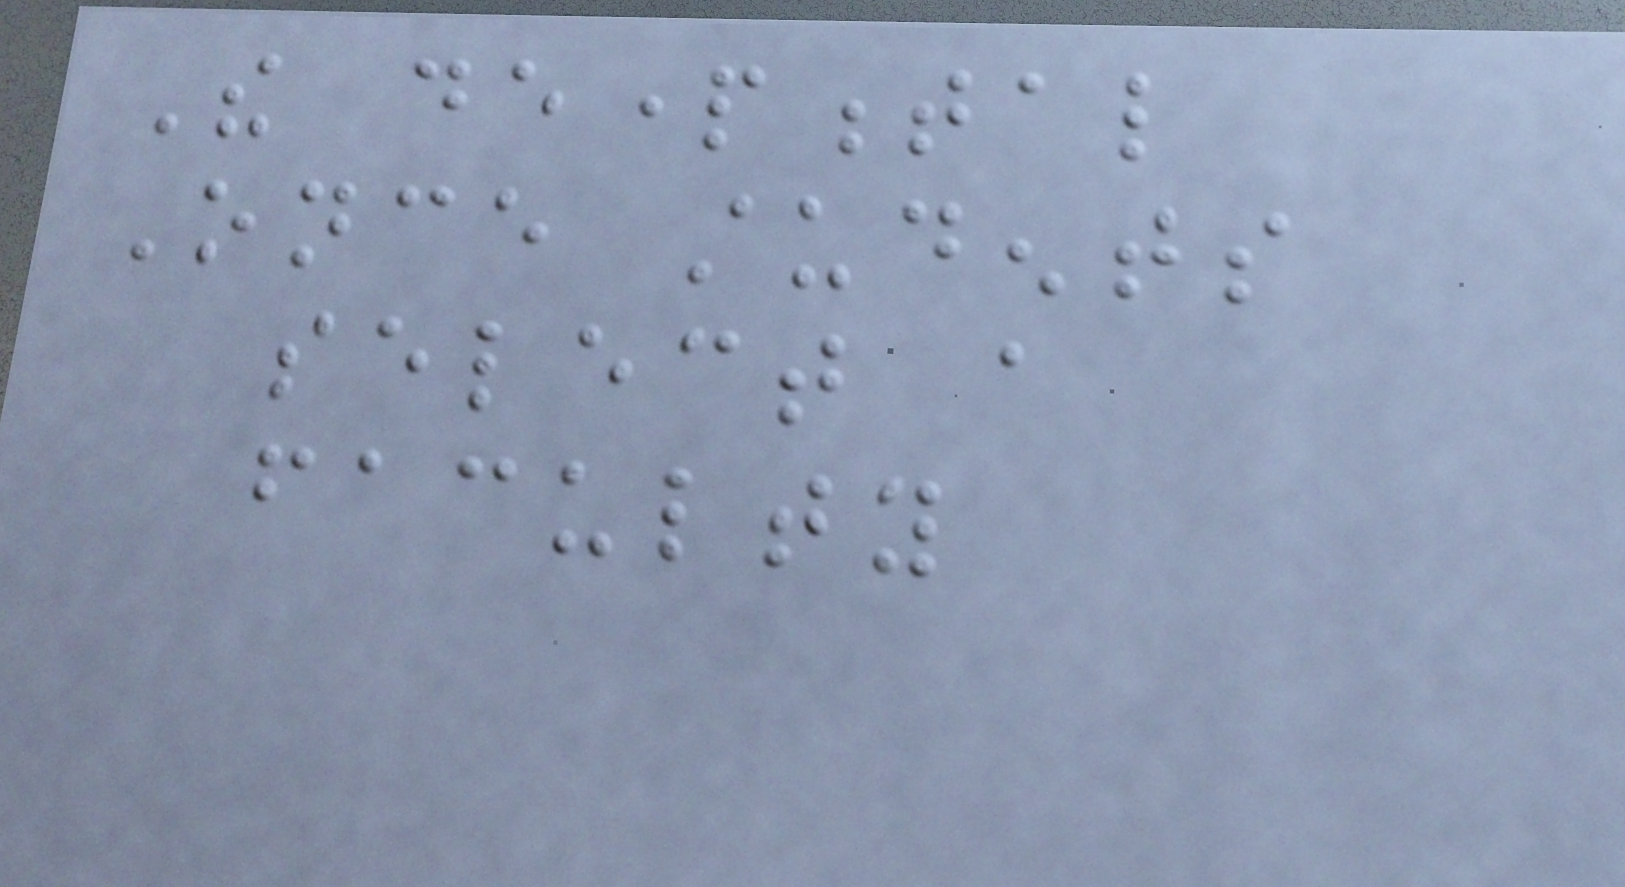The departmental
Once students
select a
faculty
